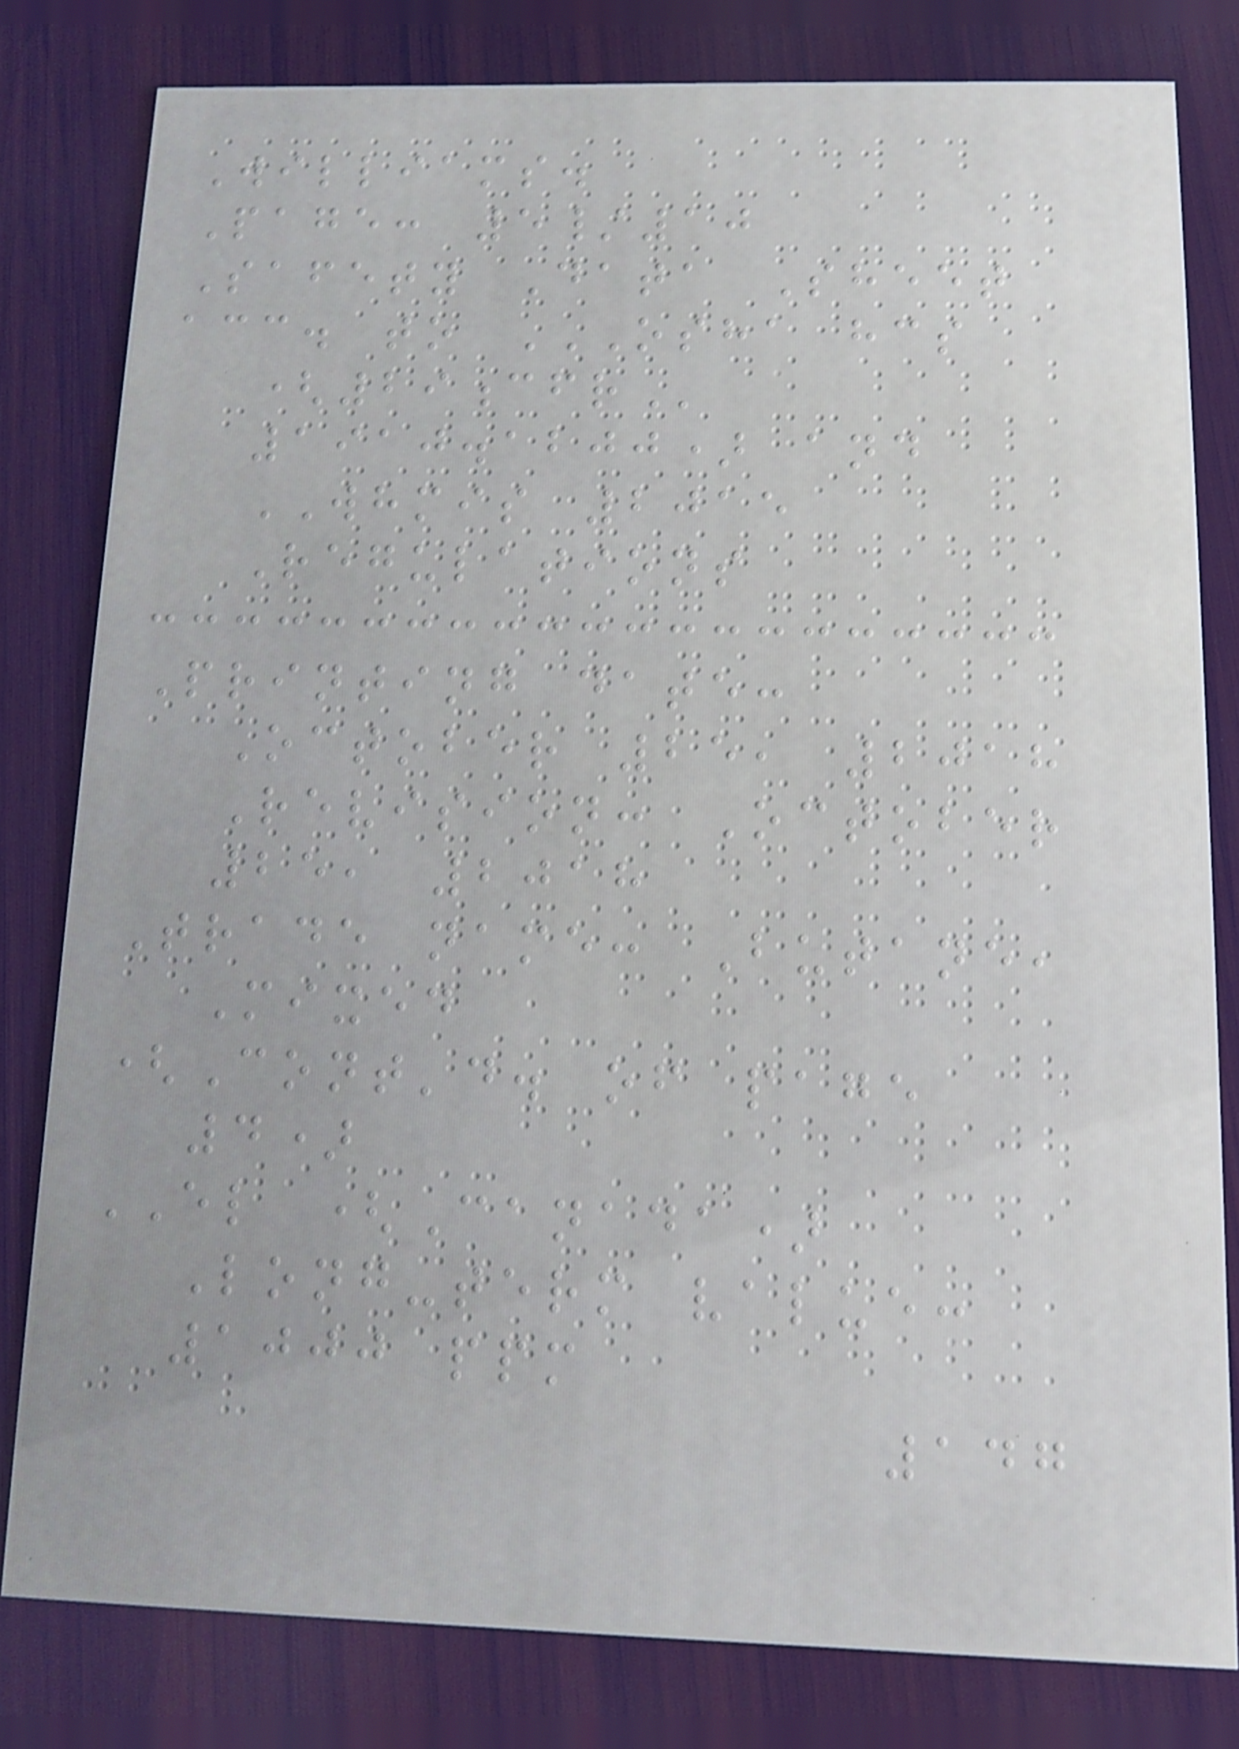Williams.
Page: 5/10
Safety Data Sheet
acc. to OSHA HCS
(29CFR
1910.1200) and
WHMIS 2015
Regulations
Printing date:
October 25, 2018
Revision: October
25, 2018
Trade name: Butane,
Mixed
(Cont'd. of page
4)
EL (Canada)
Long-term value:
1000 ppm
147
